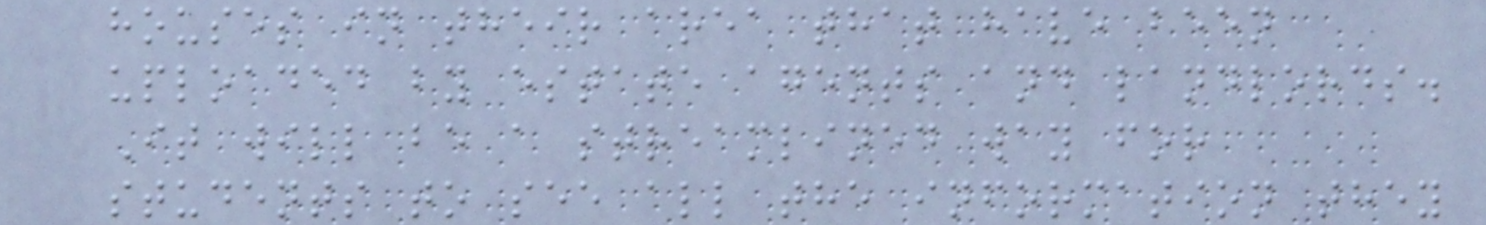houses in their area that have been
uploaded by estate agents and landlords.
It will be a streamlined way for
students to see all the information they
